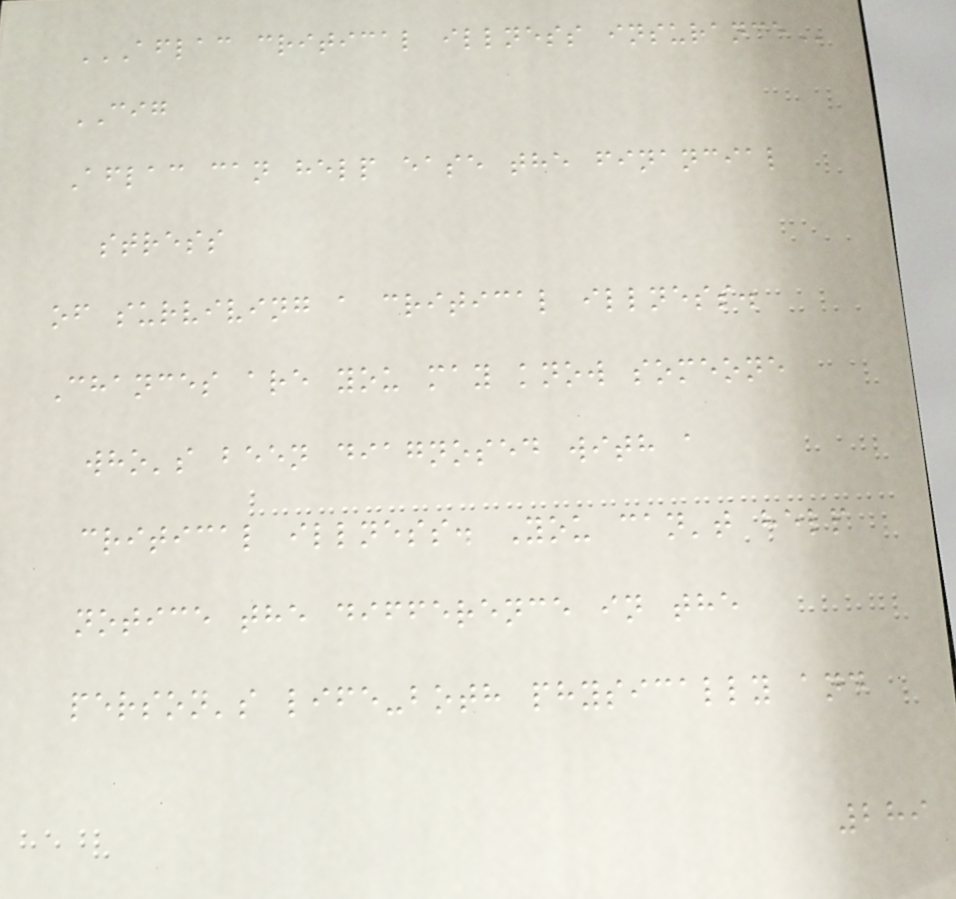AFLAC CRITICAL ILLNESS INSURANCE
CIG
Aflac can help ease the financial
stress
of surviving a critical illness.
Chances are you may know someone
who's been diagnosed with a
critical illness. You can't help
notice the difference in the
person's life-both physically and
289
